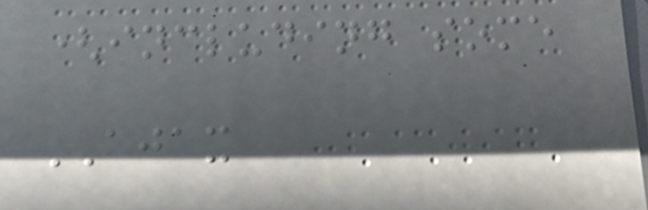(including some
AJAX
